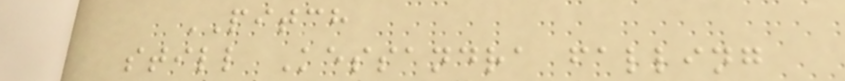PITCH
still Kessandra falling
